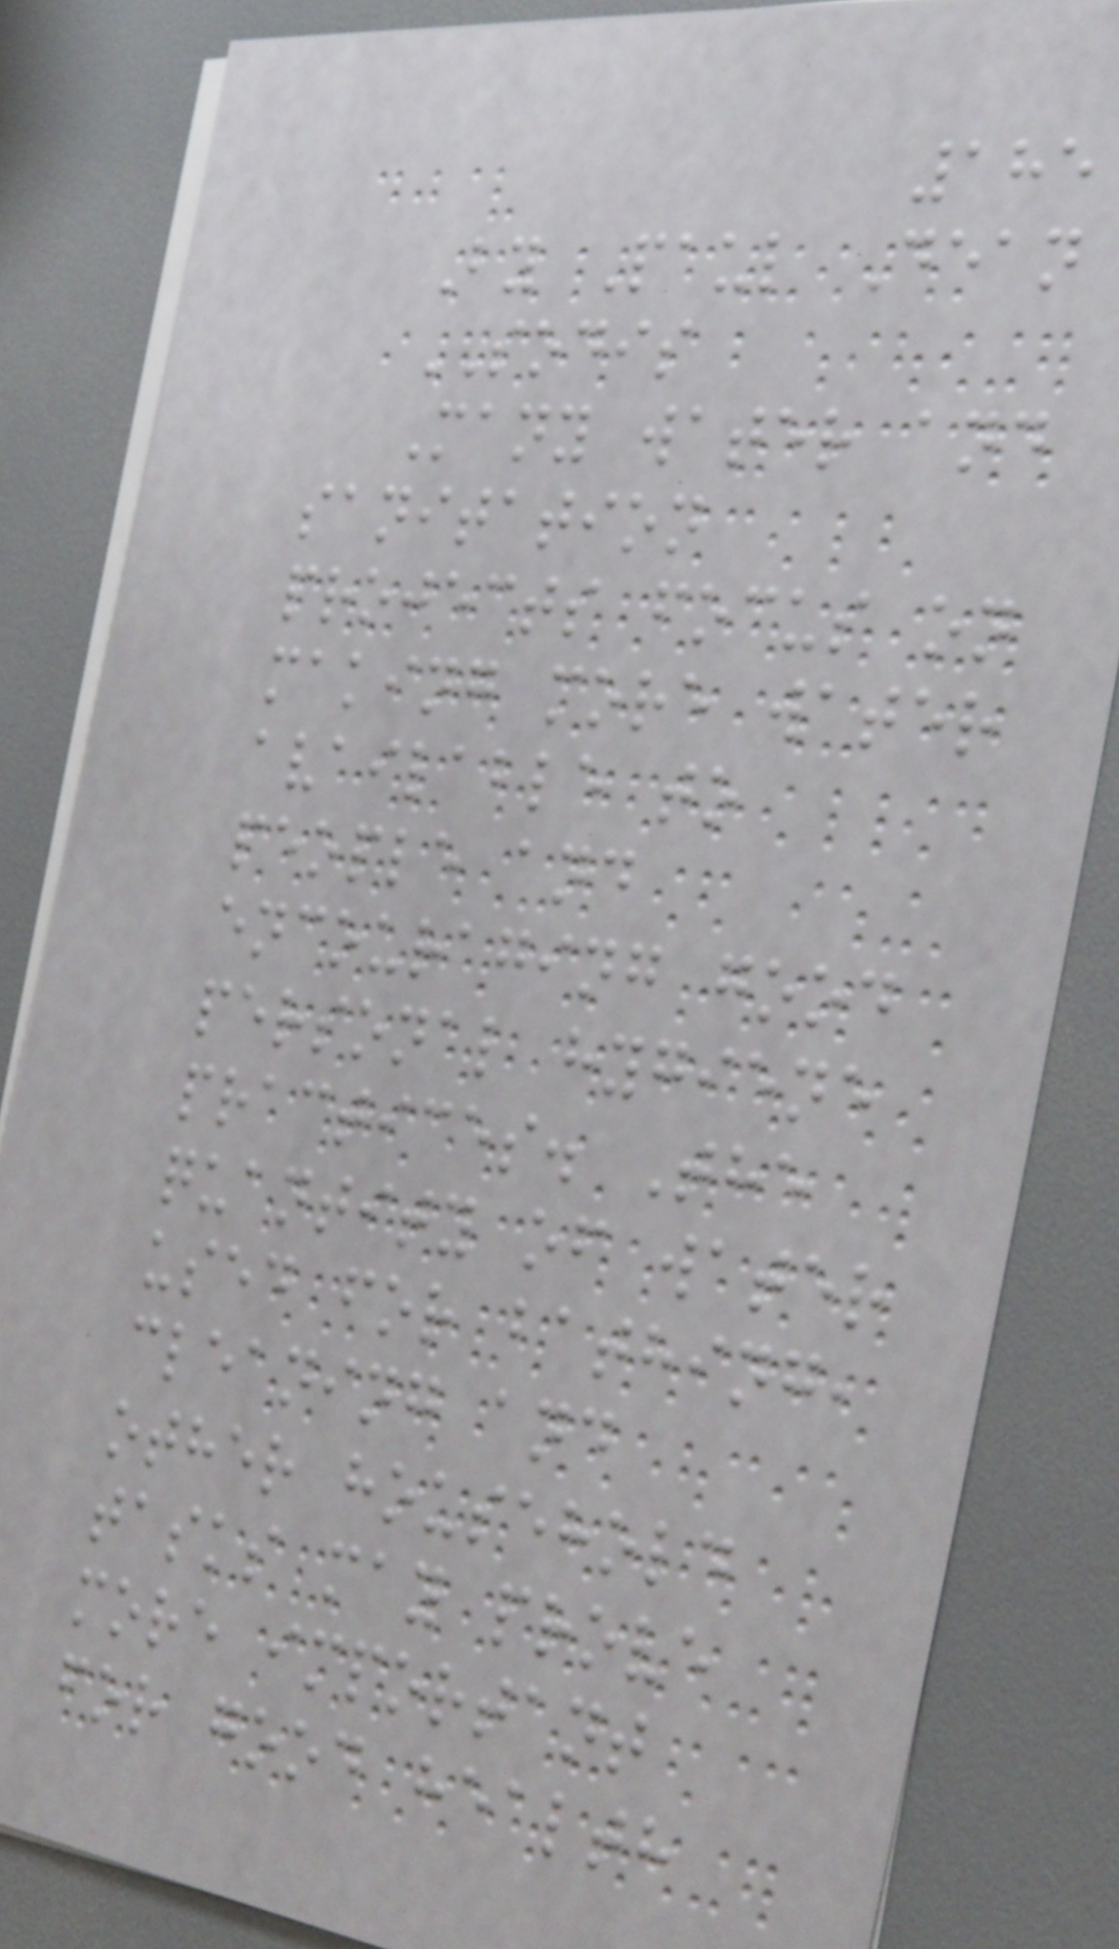185
By Paul Dean
SODIS
Many water and
sanitation
projects focus on
making more water
available to
people and
encouraging good
personal hygiene
practices. The
quantity of water
used for bathing,
cleaning and
other household
tasks may prove
more important
for good health
